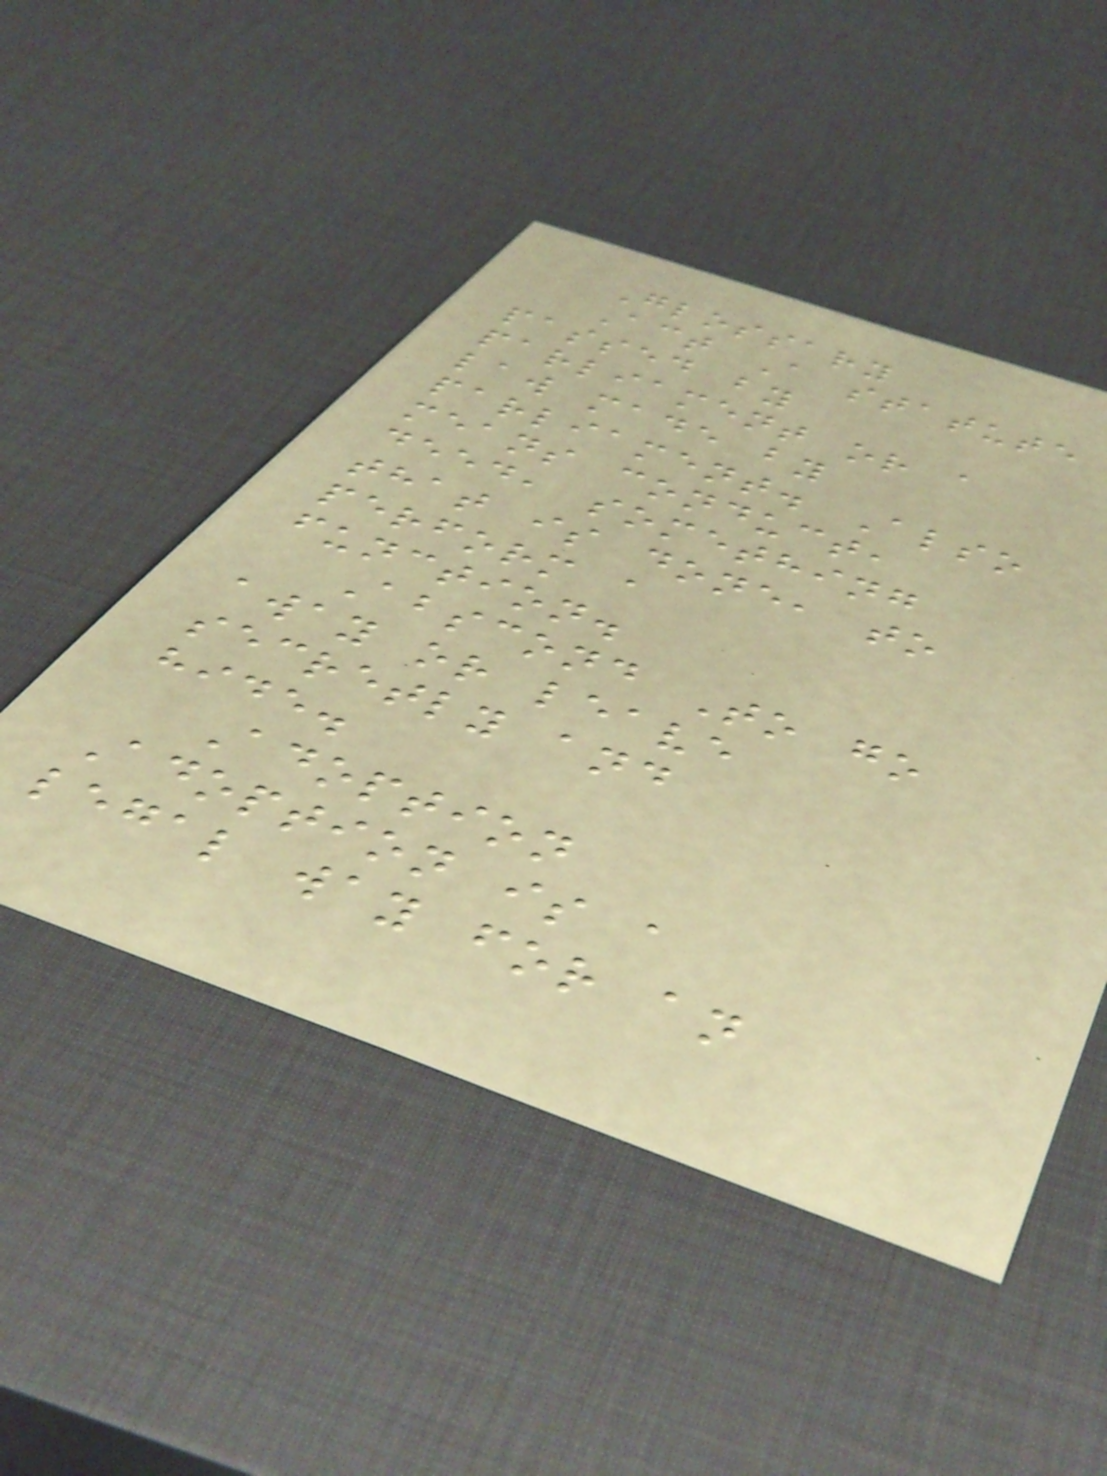Glossary
Act A statute
passed by
parliament or a
law made by
parliament. Also
means conduct,
deed, something
that is done, to
perform a
function.
Abscond To go
away or leave
secretly and
hide.
Adoption
Adoption is a
legal way for an
